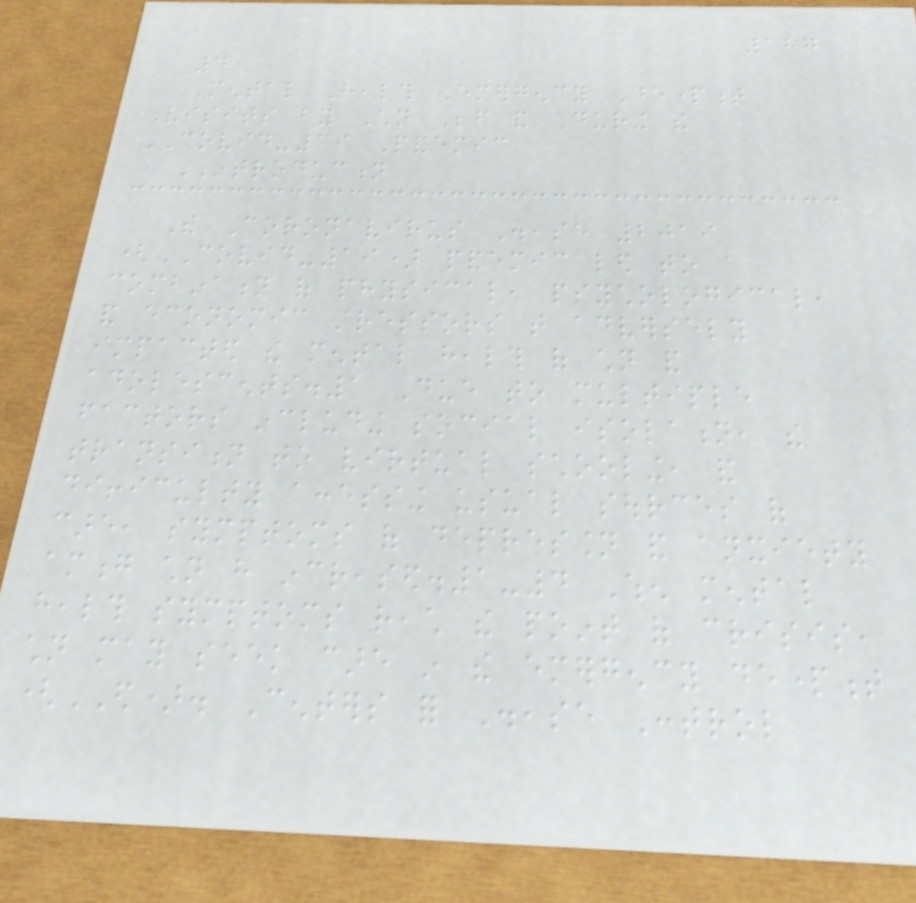187
4
Mental Health Emergency Department
Visits by Children Before and During the
COVID-19 Pandemic
INTRODUCTION
The Coronavirus Disease 2019
(COVID-19) pandemic led to a
combination of physical, psychological,
and economic stressors that adversely
impacted the mental health of children and
adolescents.1 Due to multiple
factors including social isolation, the
transition to virtual schooling, and
difficulty accessing usual sources of
care, symptoms of depression and anxiety
among children have increased.1-4 When mental
health symptoms reach the point of crisis,
children may seek care in the emergency department
(ED). Centers for Disease Control
